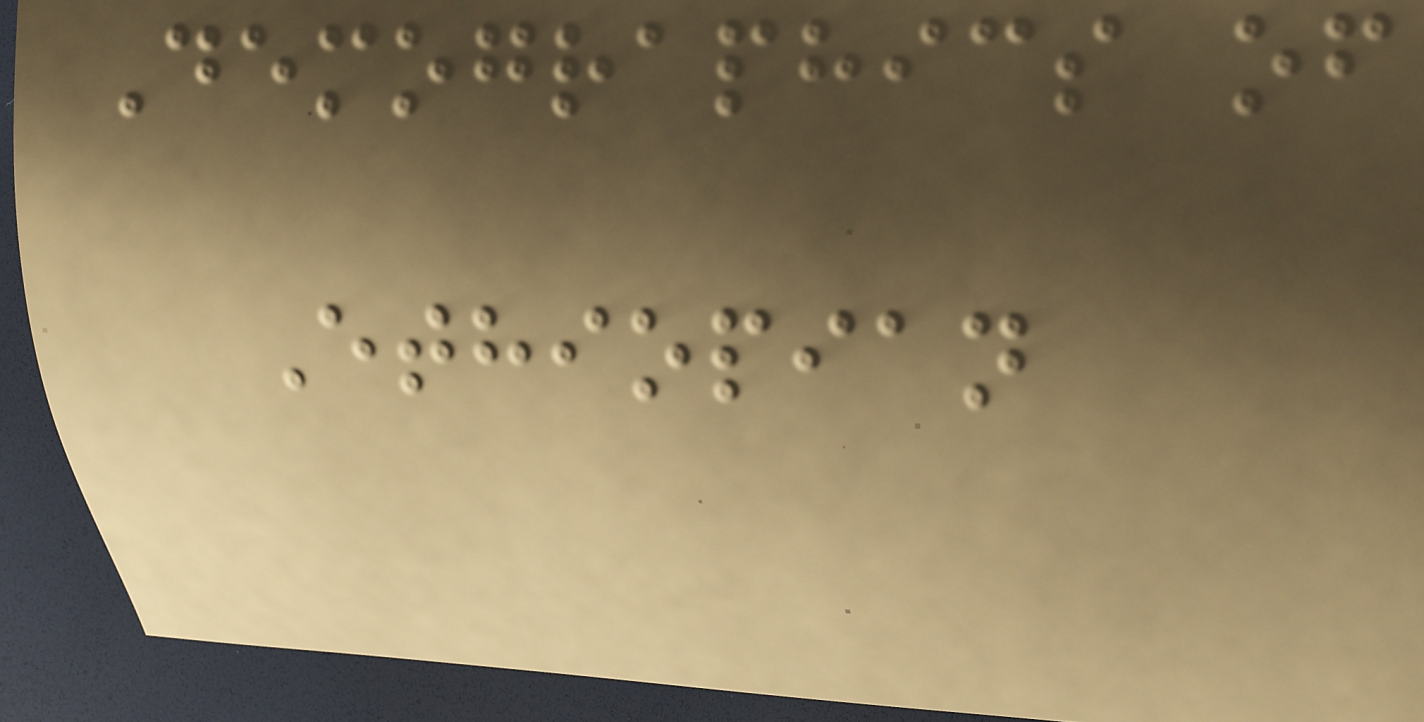Demographics of
Ethiopian
